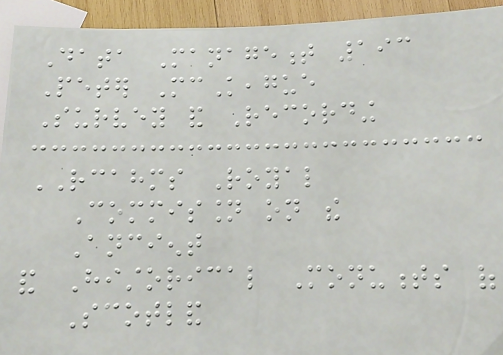Data Management 193
Peter McKeague
Survey and Recording
RCAHMS Royal
Commission on the
Ancient
and Historical Monuments of
Scotland
